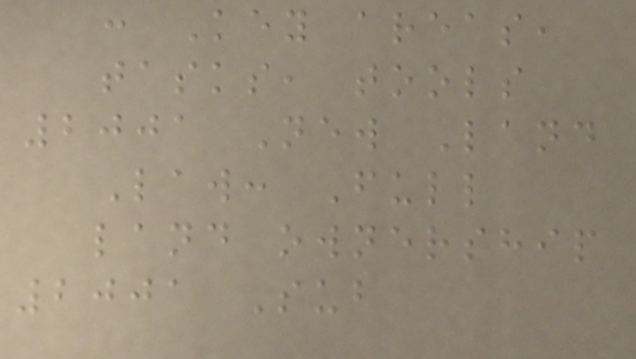: Key areas,
tasks, tools
2001 New Land
Law: Full
land ownership
2001 Sub
